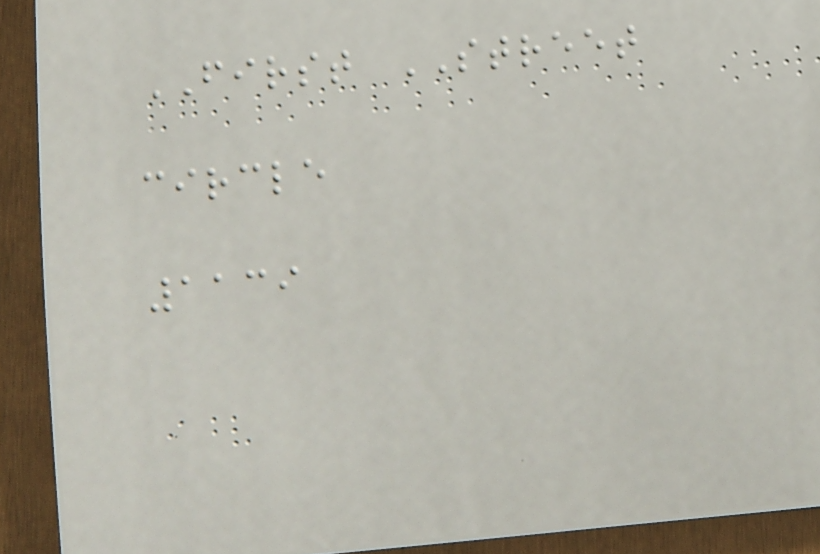FIRST STREET
circle
1139
